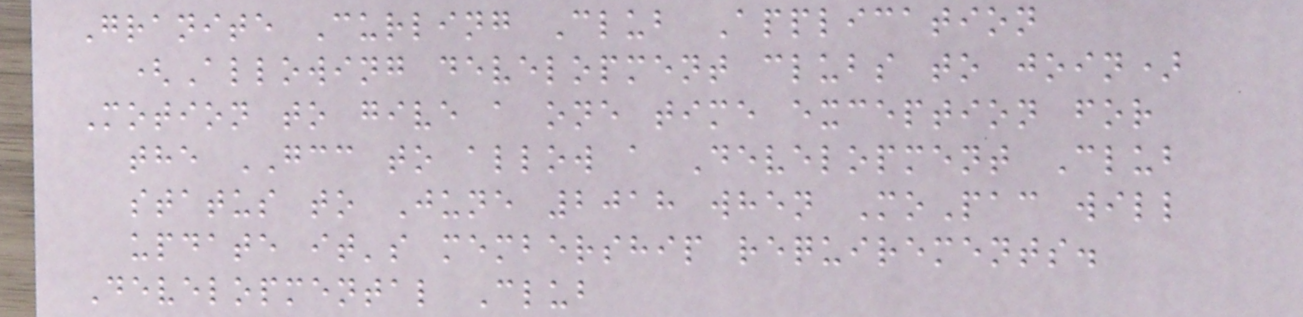Granite Curling Club Application
(Allowing development clubs to join)
Motion to give a one time exception for
the GCC to allow a Development Club
status to June 2018 when MoPac will
update it's membership requirements.
Developmental Club
